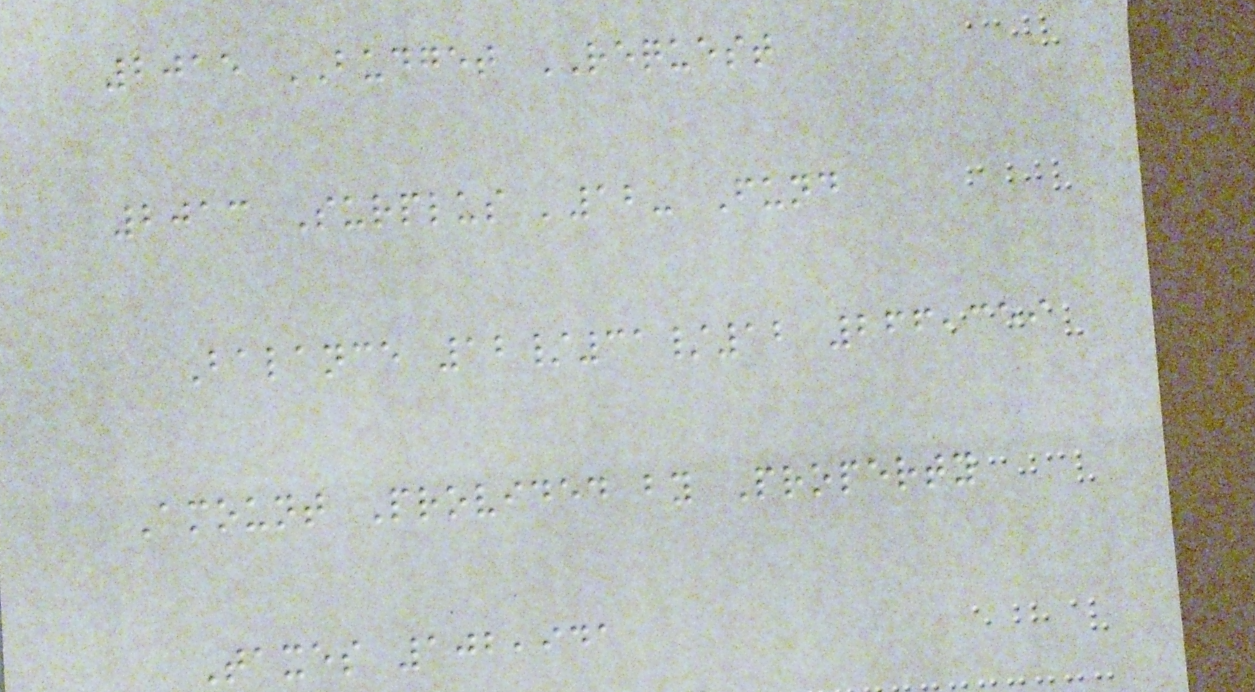2015 BUDGET REQUEST
2013 Surplus '12- Fund
Balance 12/31/12 266,359
Amount Provided by Property
Taxes 102,941
